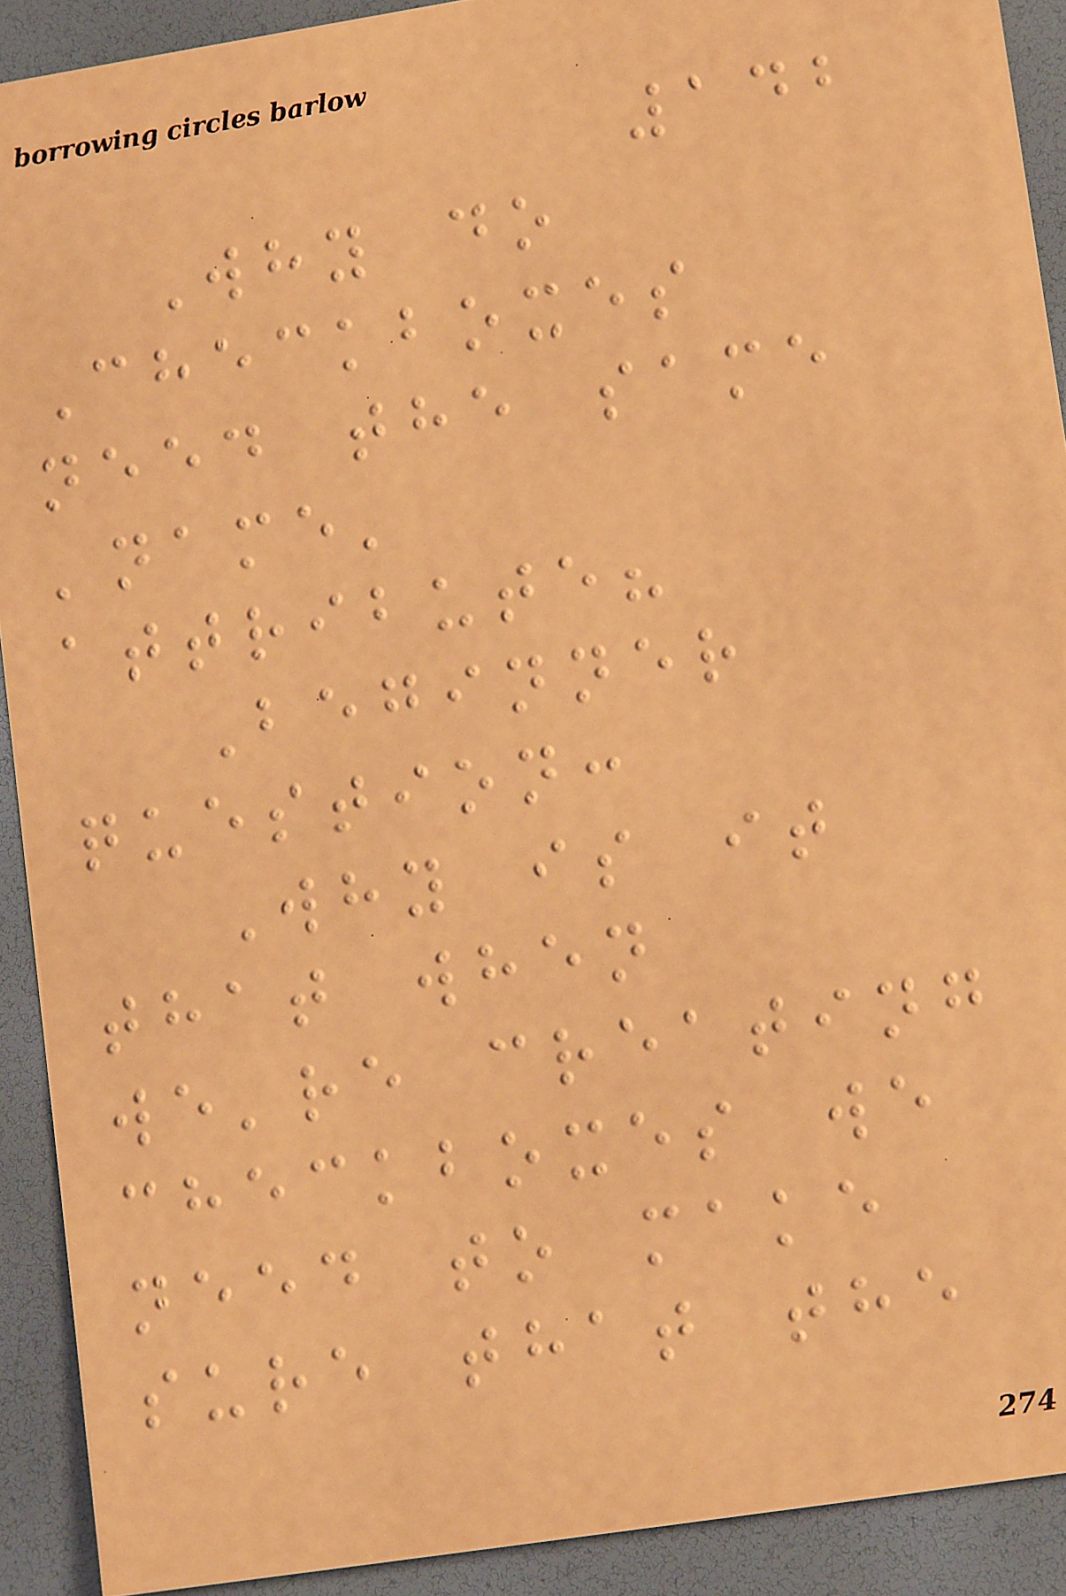142
Why do
Checkboxes
need the same
'name'
attribute?
Beginner
question:
Why is it
that when
we're creating
checkboxes we
need to make
sure that the
